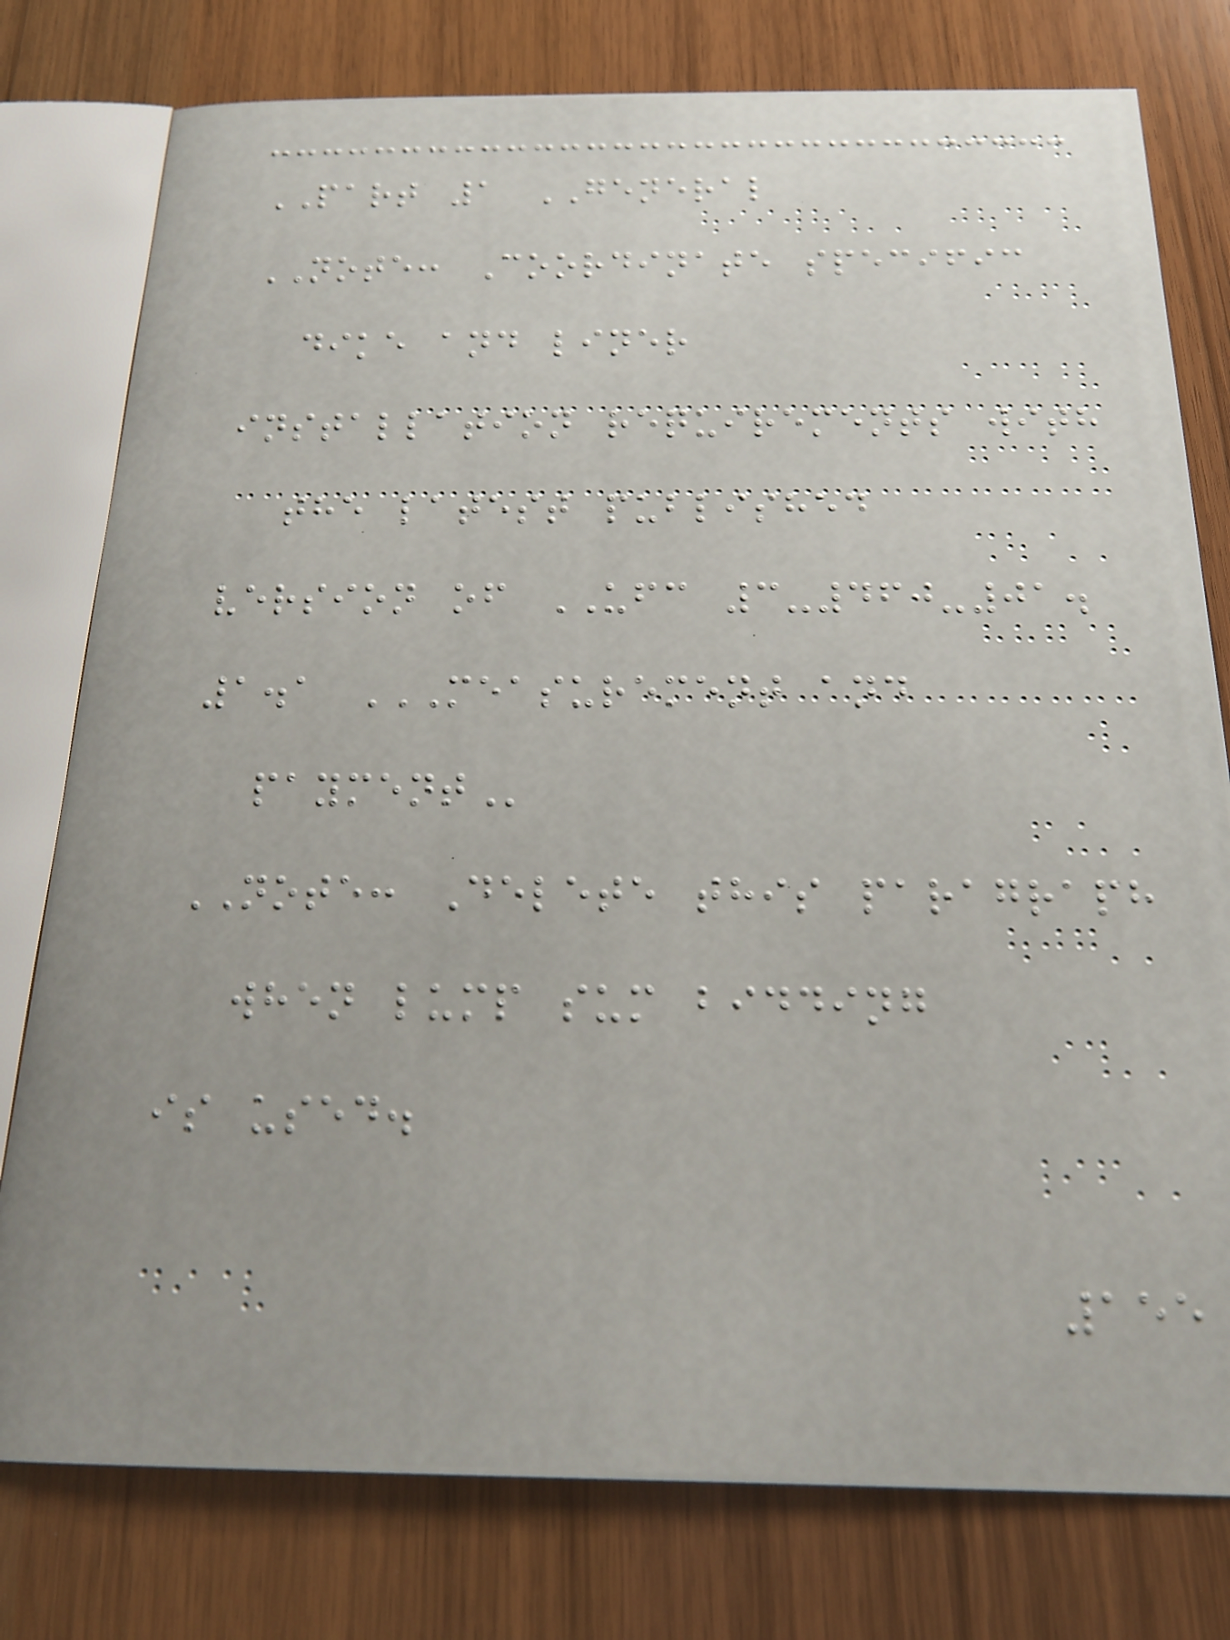PART 1 GENERAL
NOTE: Coordinate specific
dike and liner
installation requirements with
the latest published
version of UFC 3-460-01.
1.1 MEASUREMENT AND
PAYMENT
NOTE: Delete this paragraph
when lump sum bidding
is used.
155
